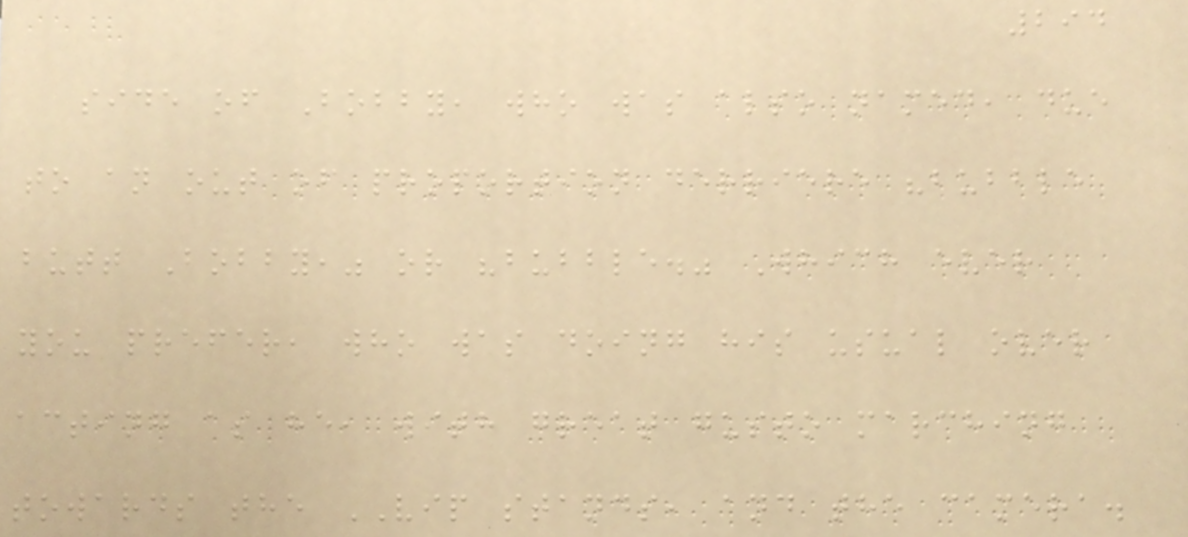294
side of Bobby, who was also named, due
to an out of proportion derriere "bubble
butt Bobby," or "bubble." Which ever
you prefer, who was doing his usual over
acting as he, with great gusto marching
towards the VIP stands, and the camera.
